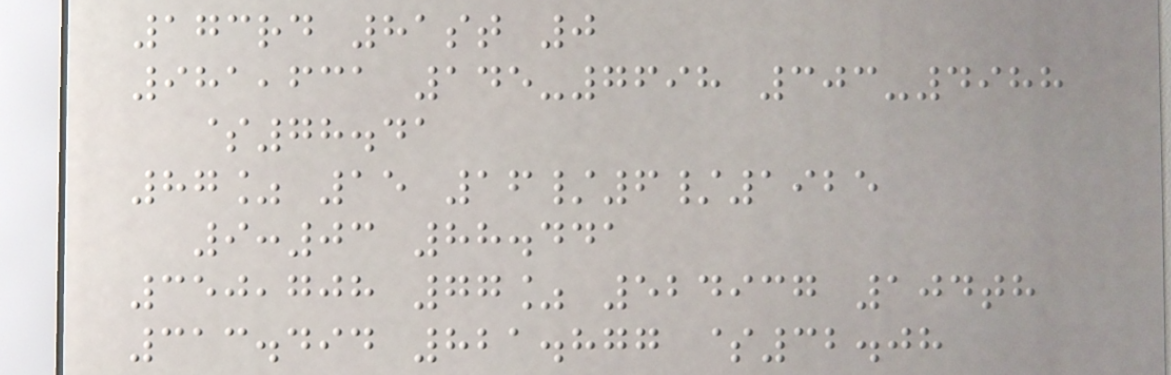173rd 81st 0
981,631 145-7698 303-4988
$78.41
87% 15 16/6/1925
9:03 88.441
350,708 77% 524937 104th
313.494 821.877 $32.08
